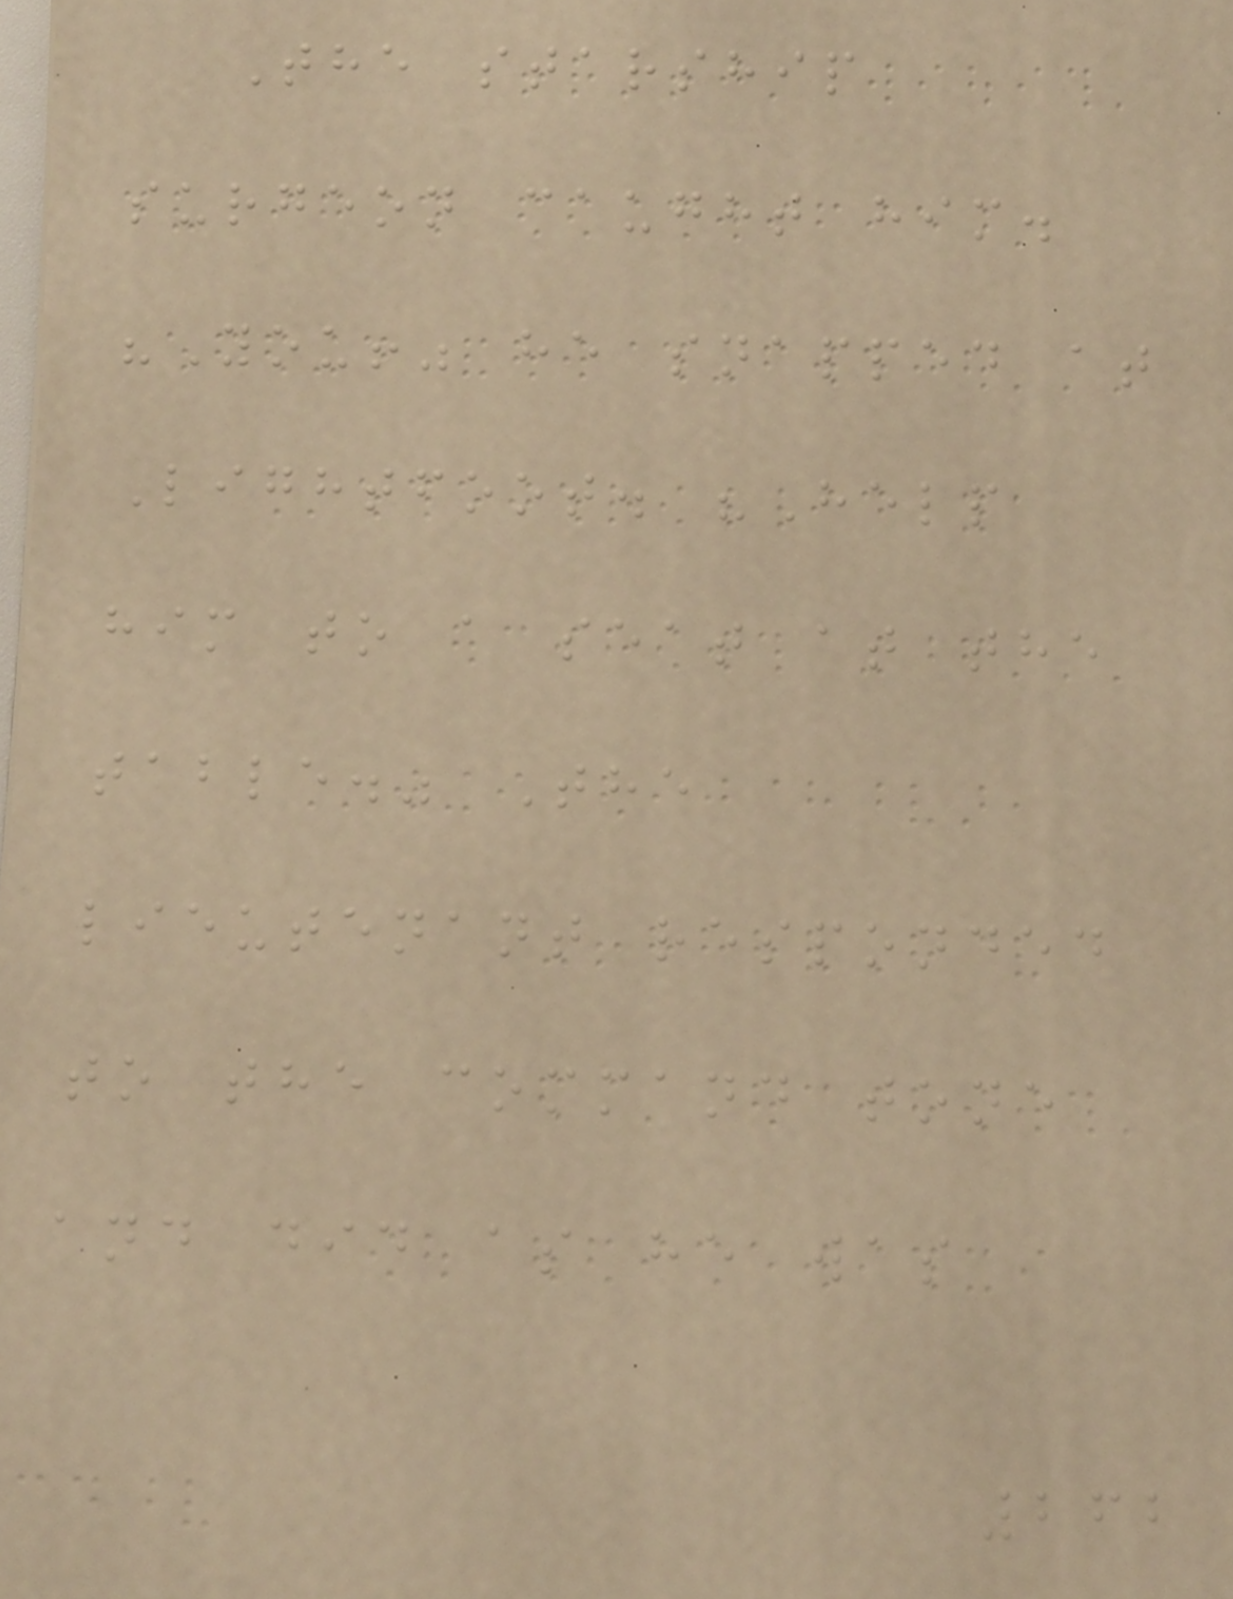The starship
surgeon caught him.
"You!" he snapped at
Lightfoot. "Help
him to a seat at the
table." The
lieutenant responded
to the command tone
and did as he was
262
